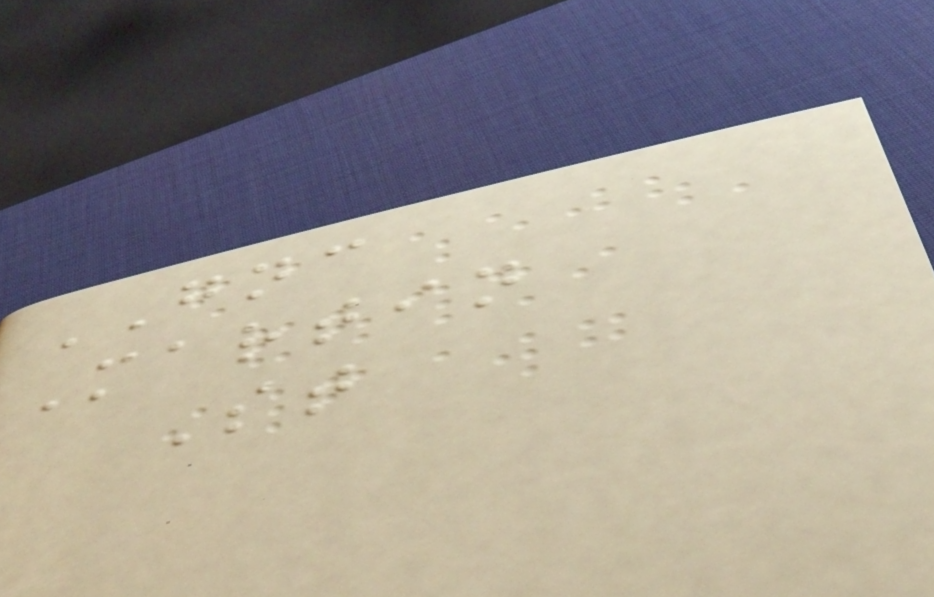GNC
Martin
St
